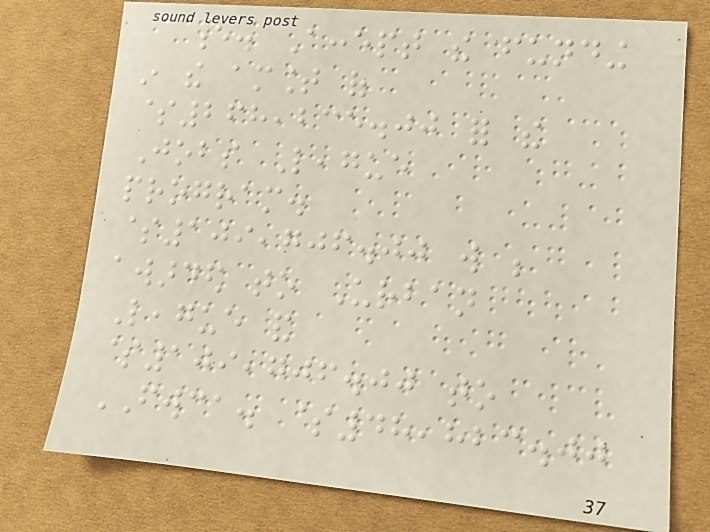e. Accept the funding
in the amount of
$268,235.00 for the
Jobs League
program.
$109,706.00 will be
awarded to Urban
League and
$109,706.00 to
FWCA. $48,823.00
